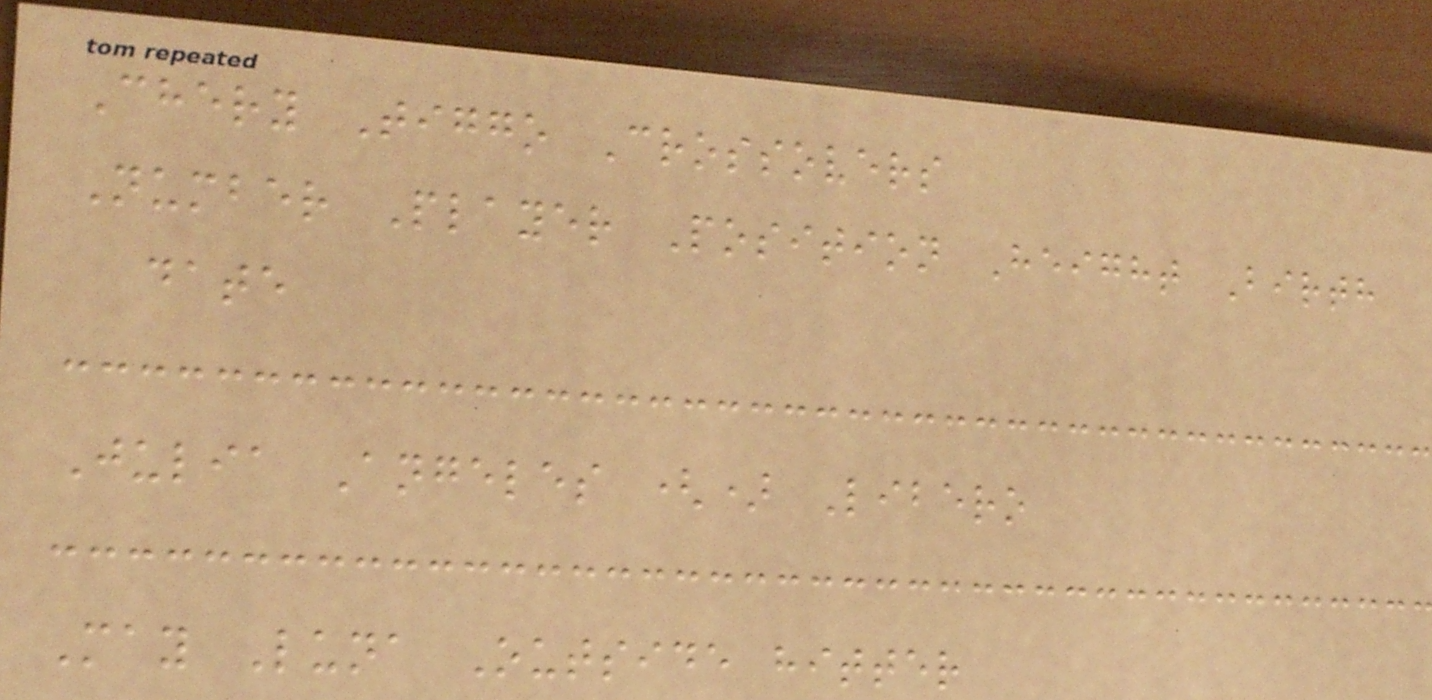Chery Tiggo Crossovers
Number Player Position Height Birth
date
Julia Angeles () Libero
May Luna Outside hitter
